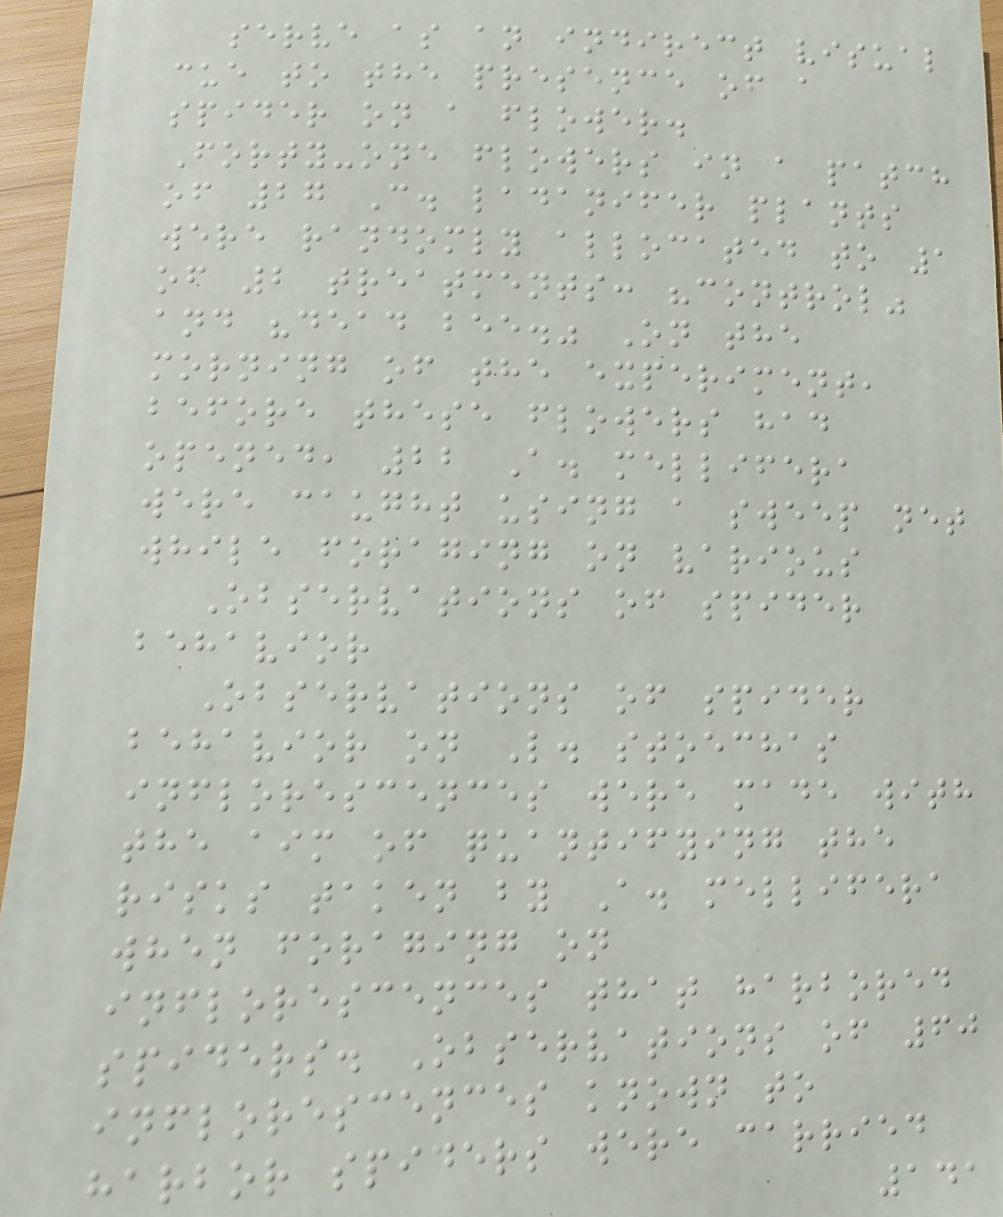serve as an indirect visual
cue to the presence of a
spider on a flower.
Forty-one flowers in a patch
of 27 C. ladanifer plants
were randomly allocated to 1
of 2 treatments: "control"
and "dead bee." On the
morning of the experiment,
before these flowers had
opened, 22 A. mellifera
were caught using a sweep net
while foraging on various
Observations of spider
behavior
Observations of spider
behavior on L. stoechas
inflorescences were made with
the aim of quantifying the
risks taken by A. mellifera
when foraging on
inflorescences that harbored
spiders. Observations of 60
inflorescences known to
harbor spiders were carried
141
